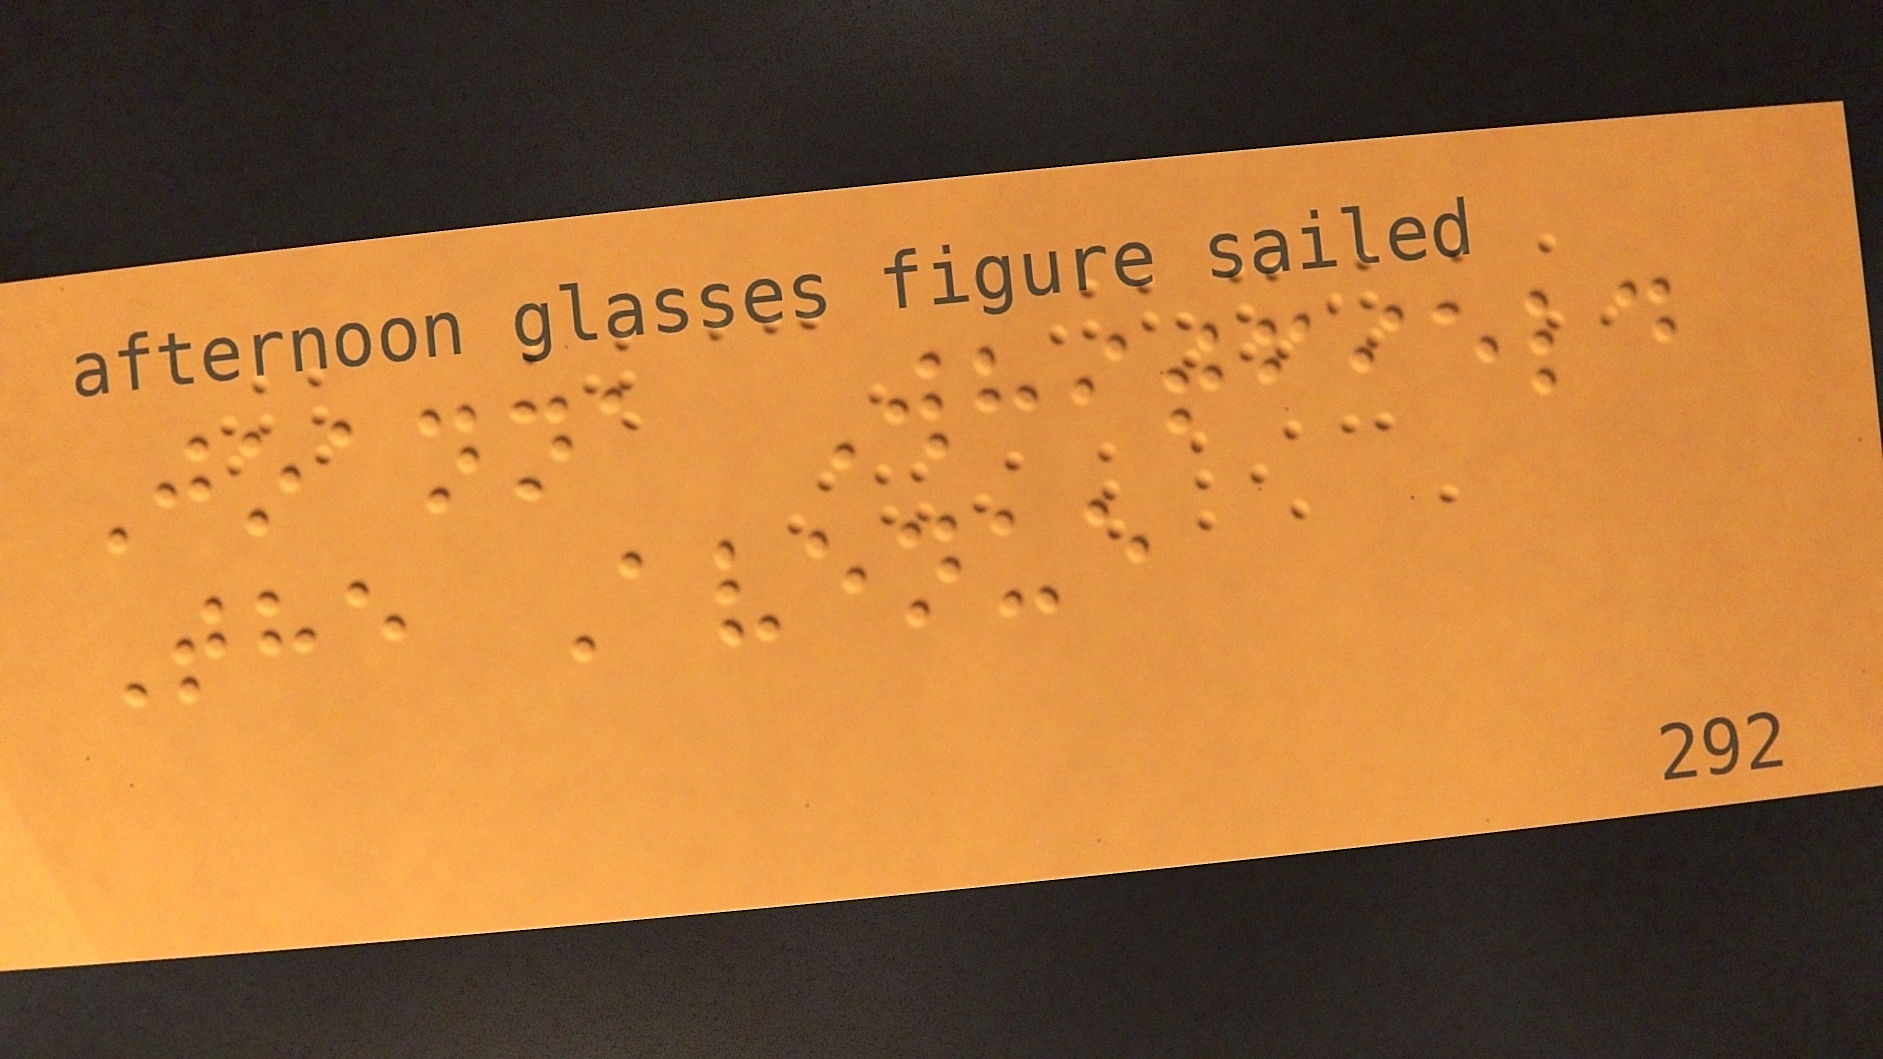Joanna Whitfield
The Avenue
